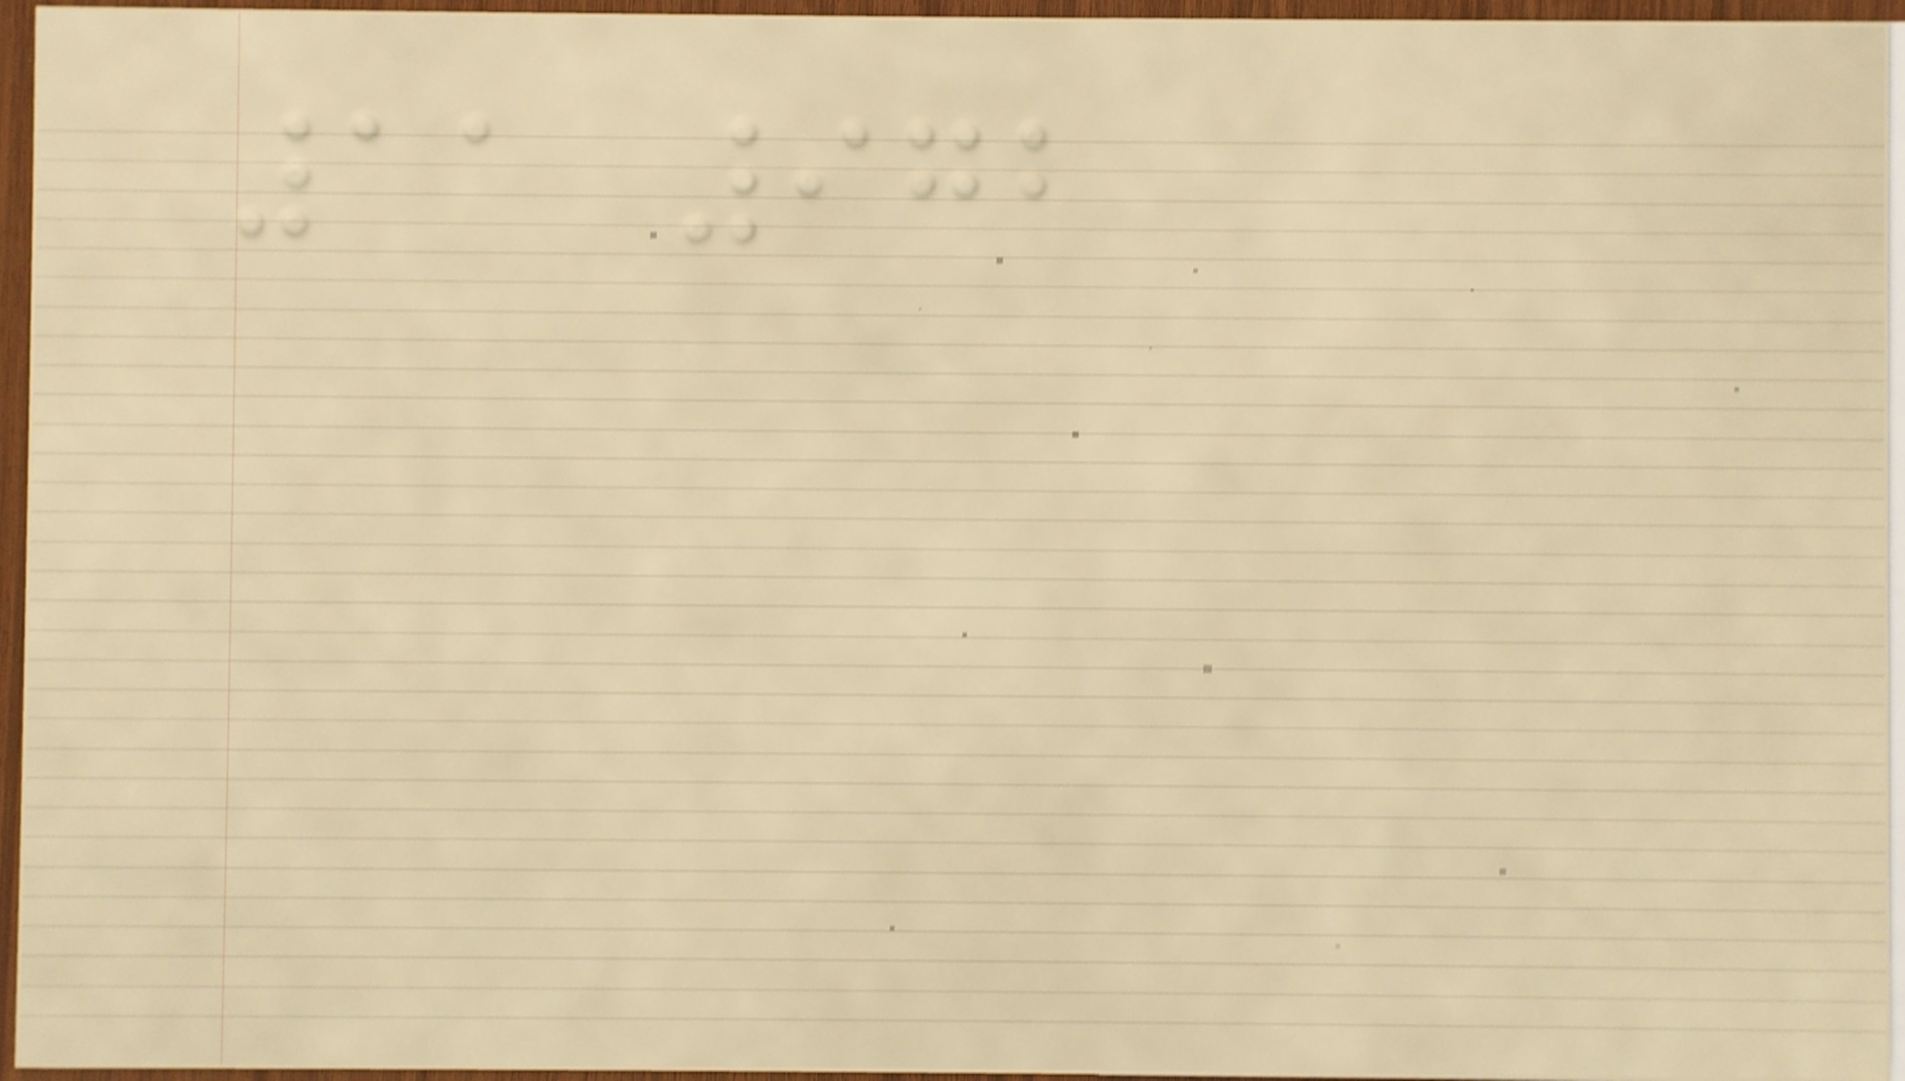11 972
